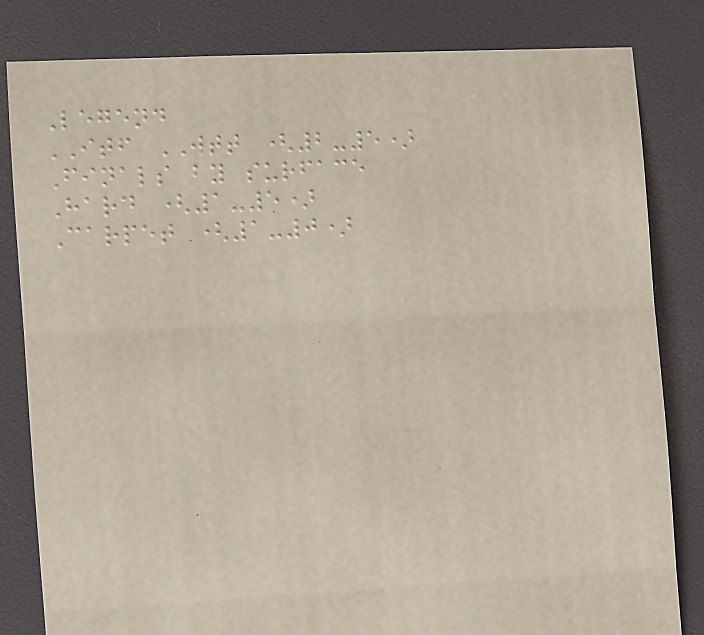Legend
ITF WTT (2-5)
Finals by surface
Hard (1-5)
Carpet (1-0)
